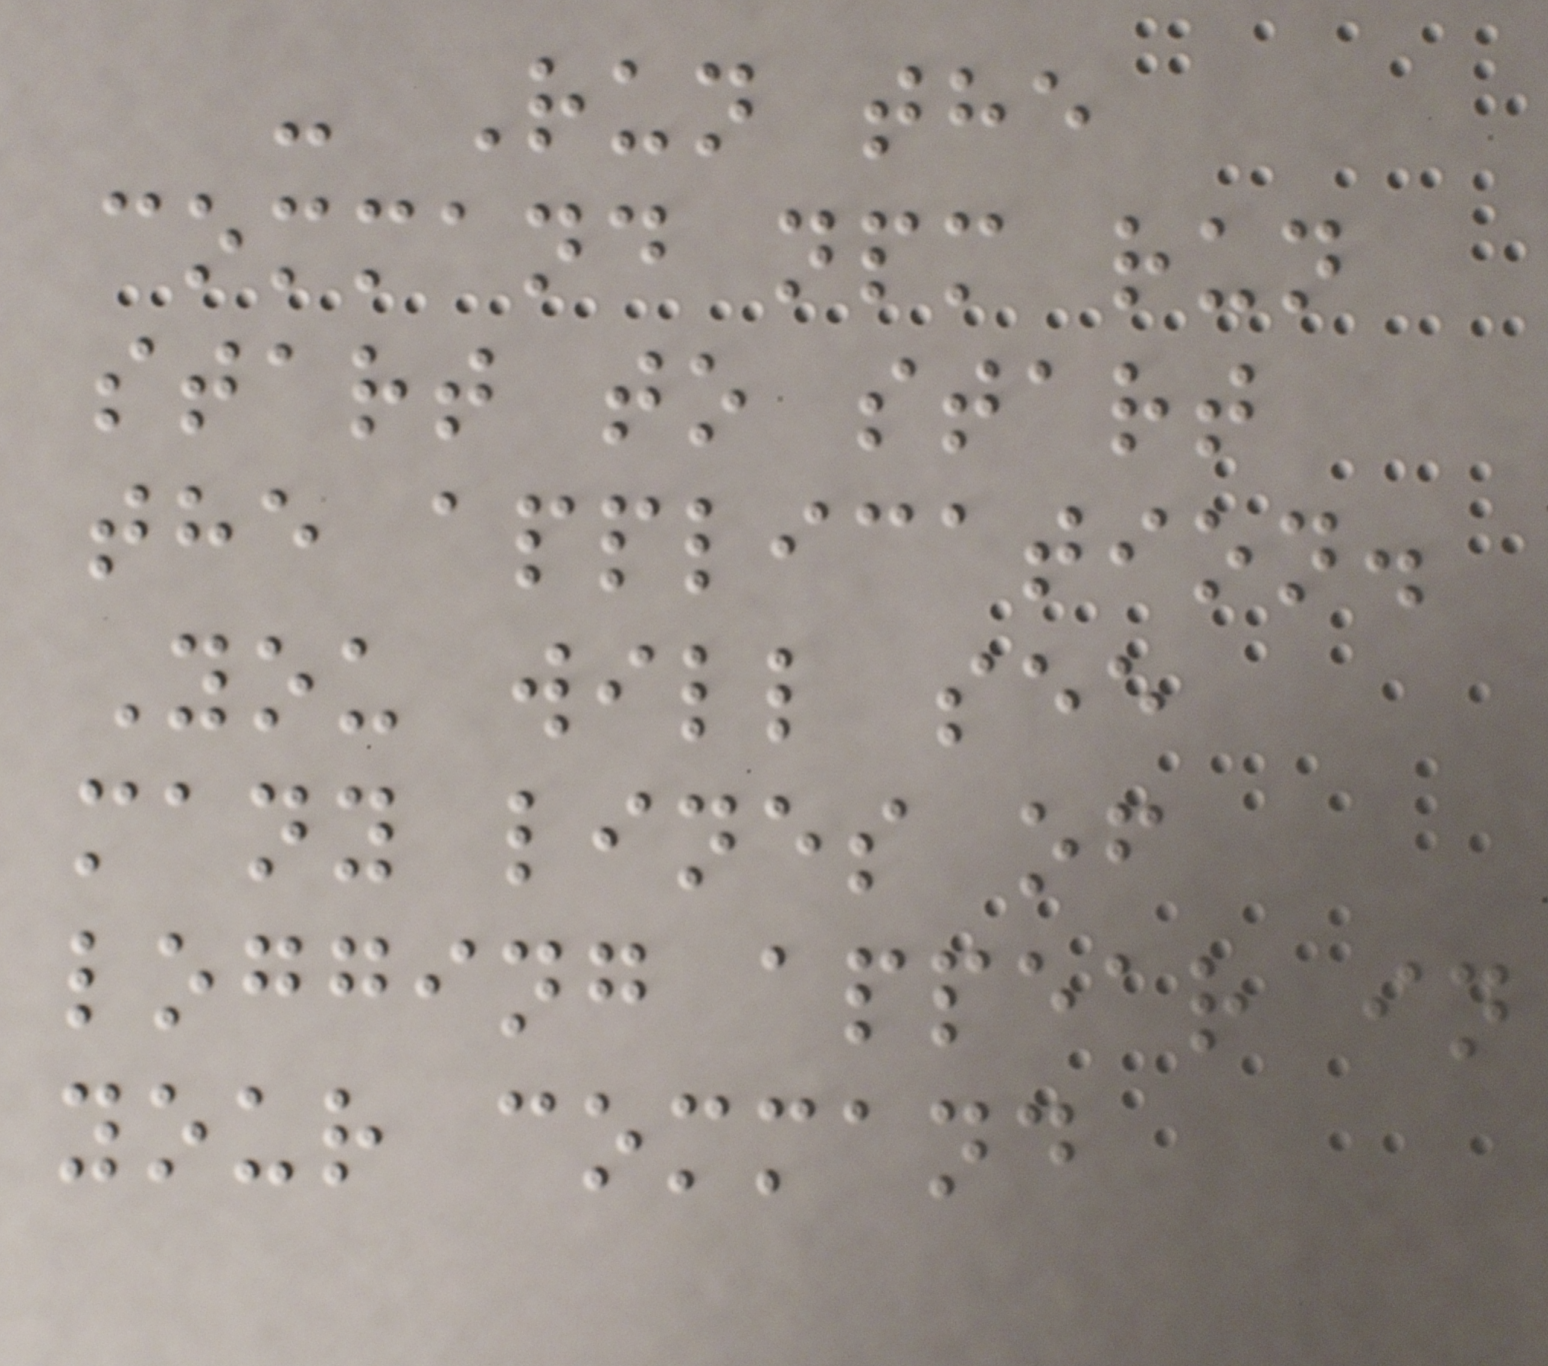- Run the
command npm run
start to start
the application.
You will see
many lines of
logging appear in
your command
